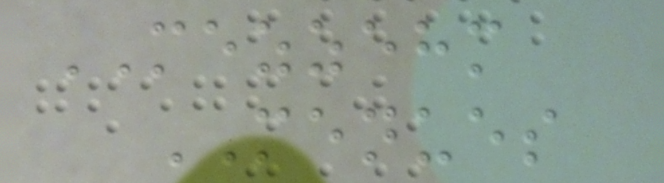MEZZEHM
MENUES
